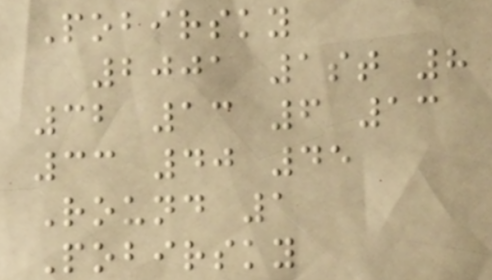Pobirsky
2001 1st 8
32 13 6 13
33 40 45
Round 1
Pobirsky
